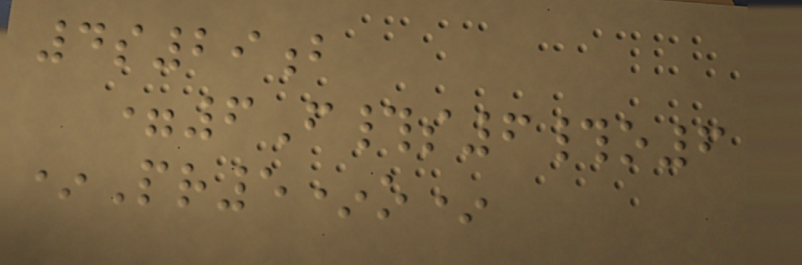4s29b
=6F#s6#o6
*Pr5*o*
